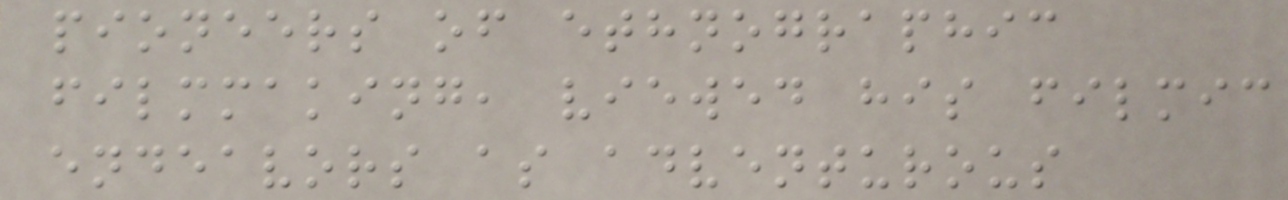pioneers of ethnographic
filmmaking, viewed his filmic
endeavors as adventurous
